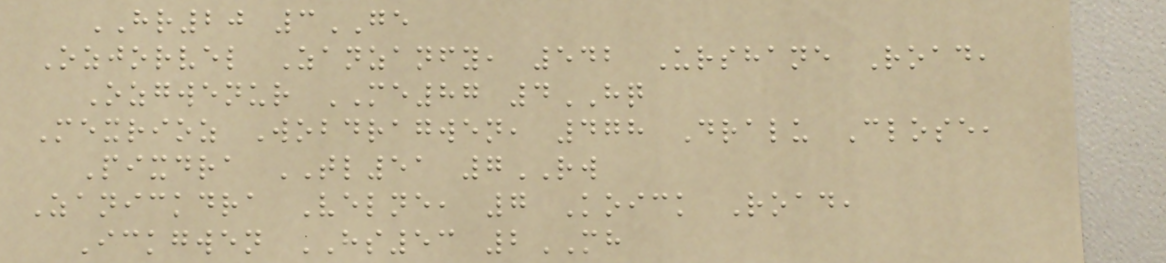HR20 3GE
Ozjorvel Zanzanfy, 542 Urshane Road,
Ozgwenur ME87 4HQ
Mexrioz Wobdragwen, 478 Dralu Close,
Pixdra TL51 7RW
Zanickdra Velne, 7 Koick Road,
Ickgwen HS53 2MH
